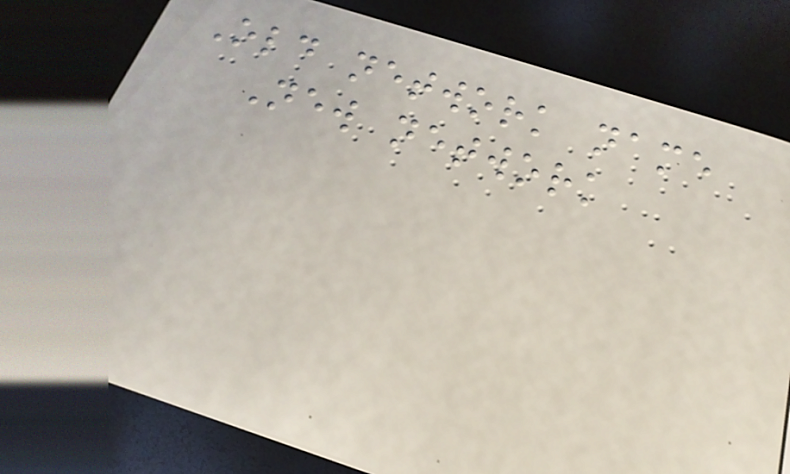Old network name
New network
